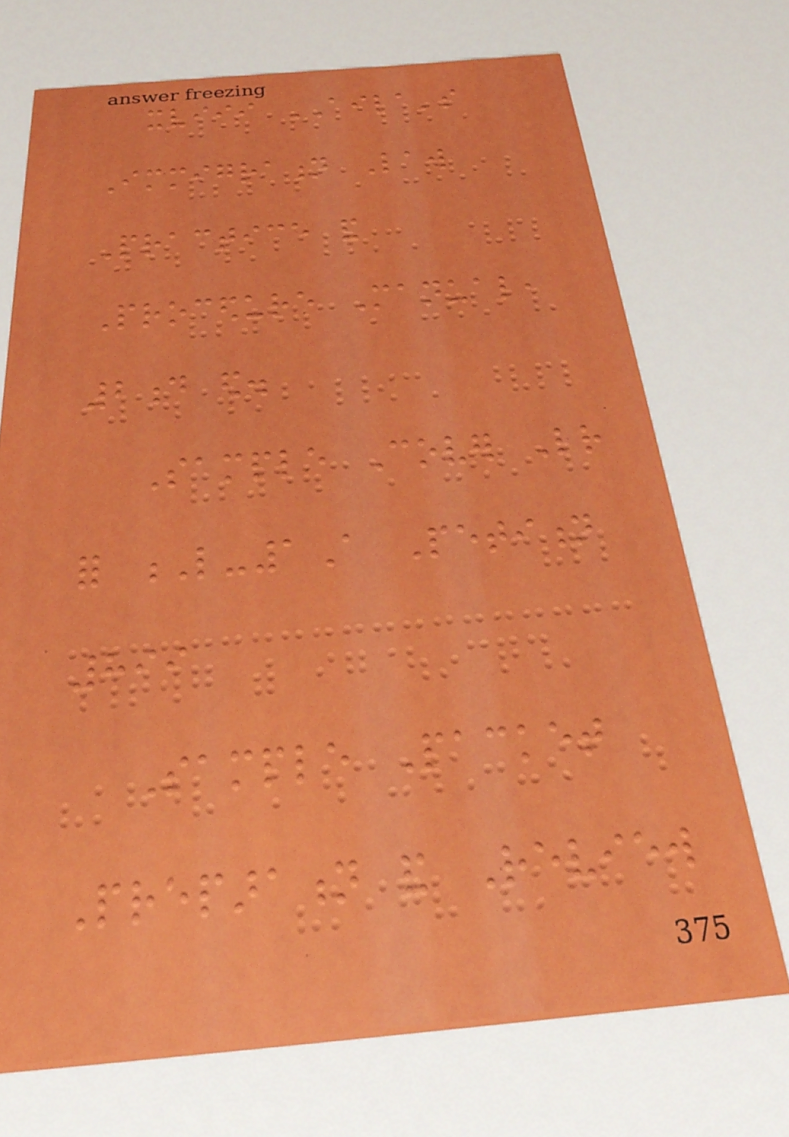xviii AILA's
Immigration Law
Practice and
Procedure Manual,
2d ed.
Sample Cover Letter
for L-1A Petition
899
Sample Packet
Preparation and Review
